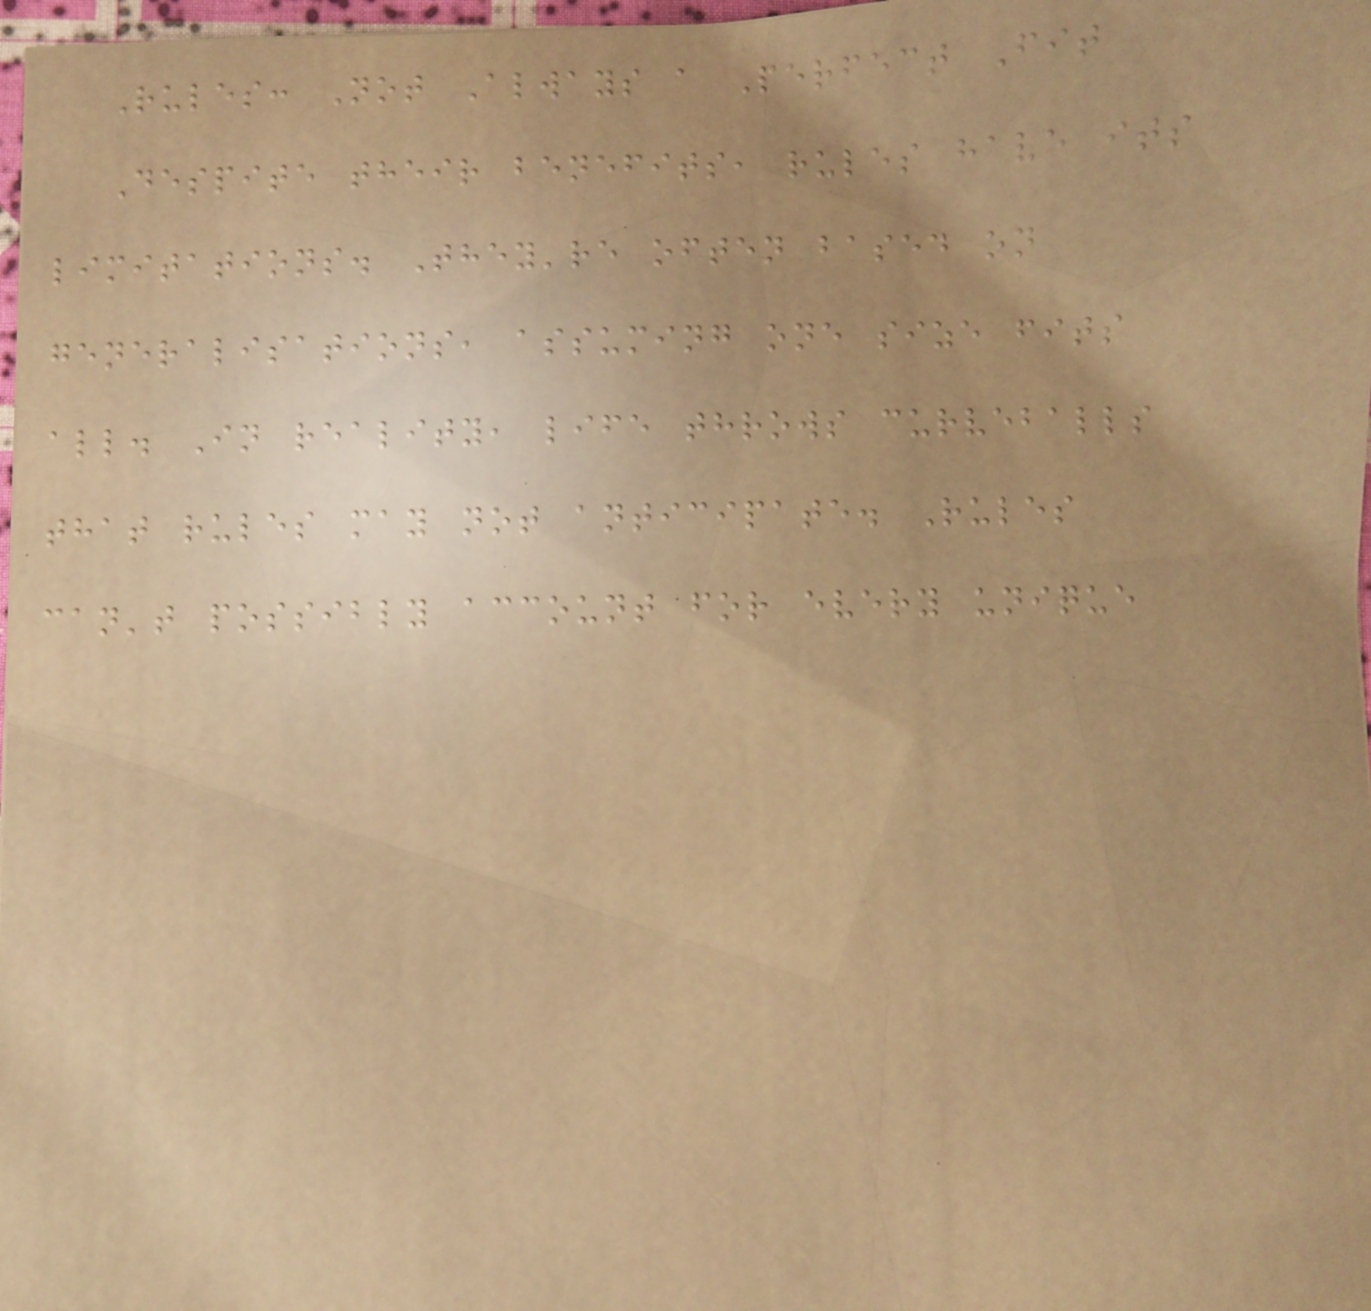Rules: Not Always a Perfect Fit
Despite their benefits, rules have its
limitations. They're often based on
generalisations, assuming one size fits
all. In reality, life throws curveballs
that rules may not anticipate. Rules
can't possibly account for every unique
